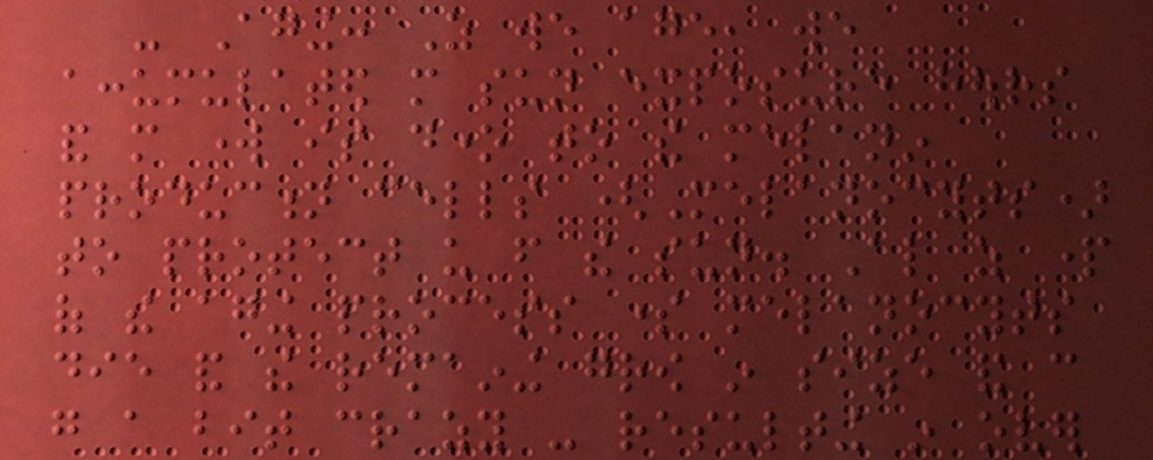- Aging: As we age, we
accumulated more sun exposure hours
and more work is done to the melanin
production cells (Melanocyts)
to protect us from the sun. Also as part
of the aging process some melanocyts
die and the remaining grow in size and can
go a bit crazy - resulting in over
